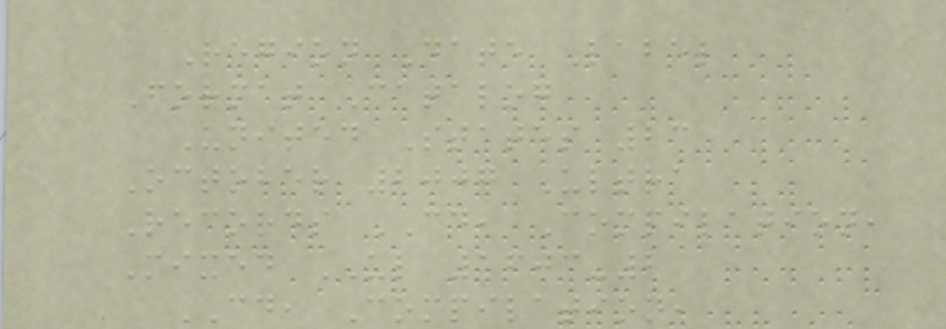Region Date Label
Format Catalog
United States 23
October 2007 Ultra
Records CD, Compilation,
Mixed UL 1603-2
CD, Compilation,
